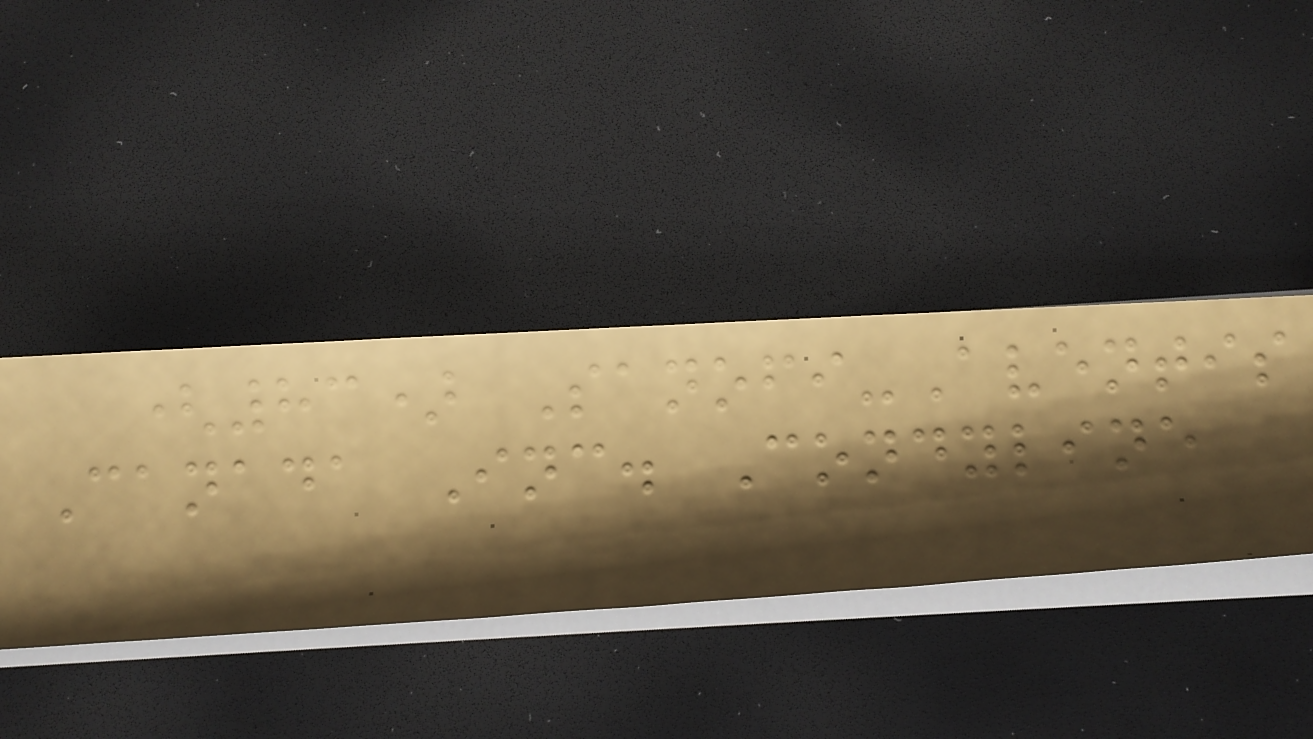(83) Sanofi-Aventis
Canada Inc. Condyline
